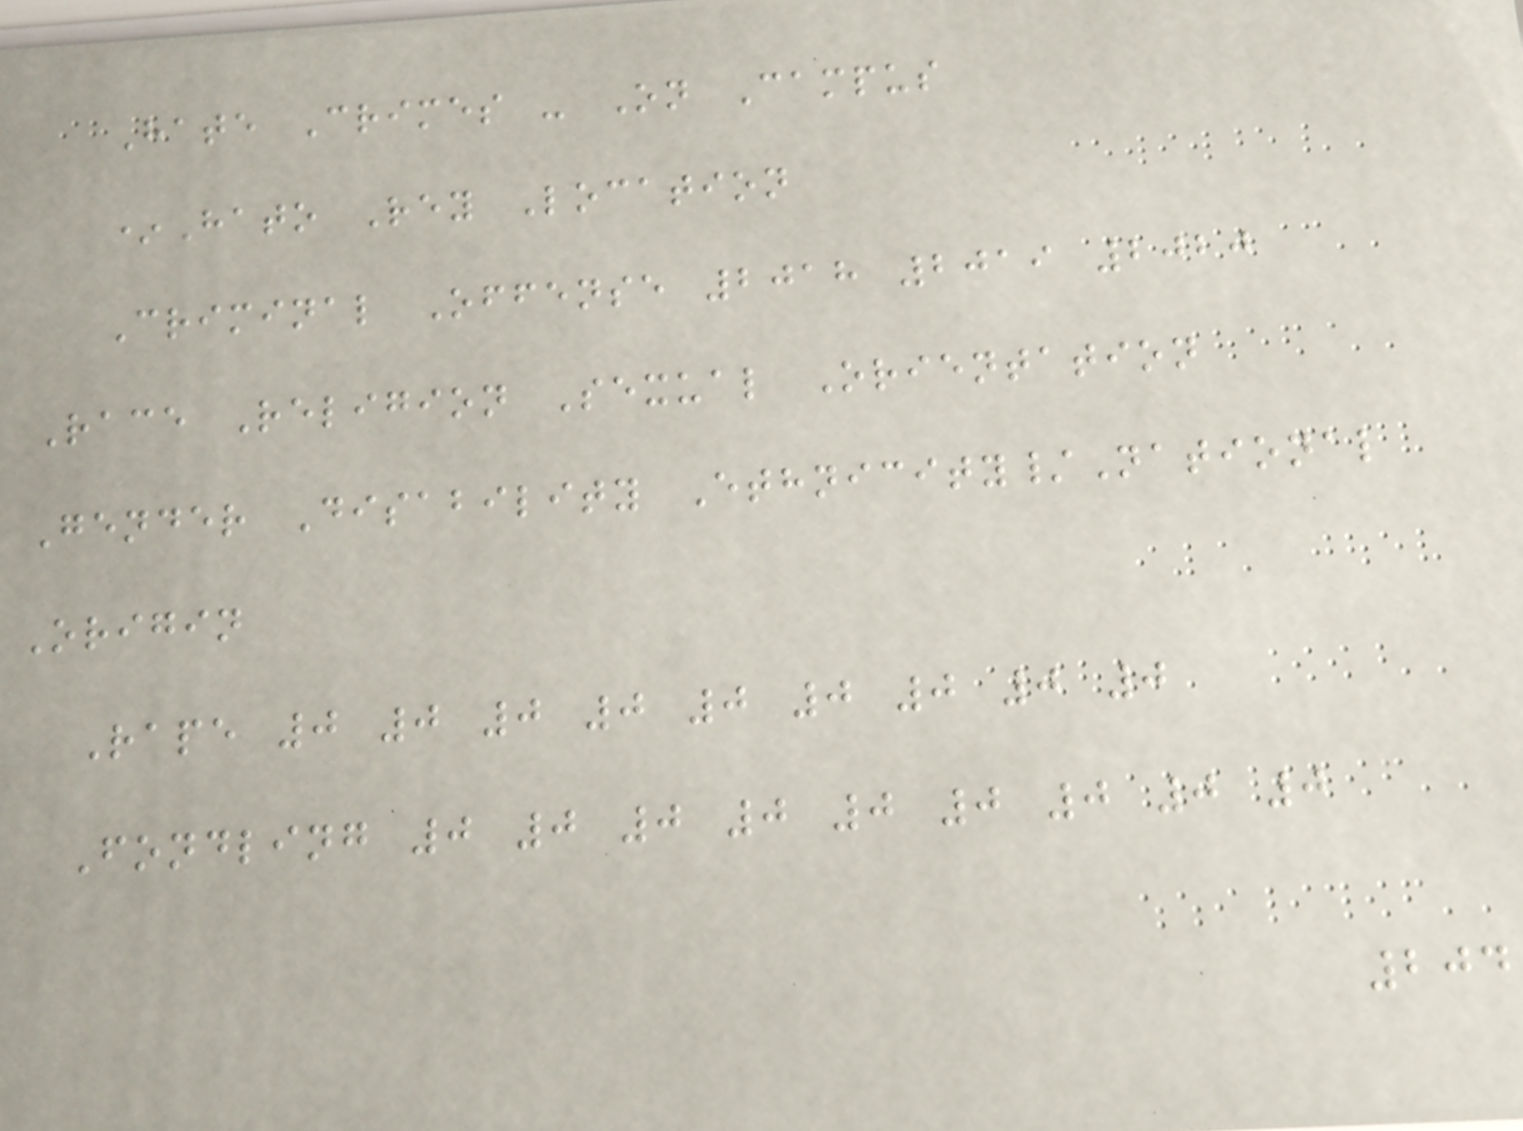Hate Crimes - On Campus
*Hato Rey Location
Criminal Offense 2018 2019 2020
Race Religion Sexual Orientation
Gender Disability Ethnicity/National
Origin
Rape 0 0 0 0 0 0 0 0 0
Fondling 0 0 0 0 0 0 0 0 0
204
